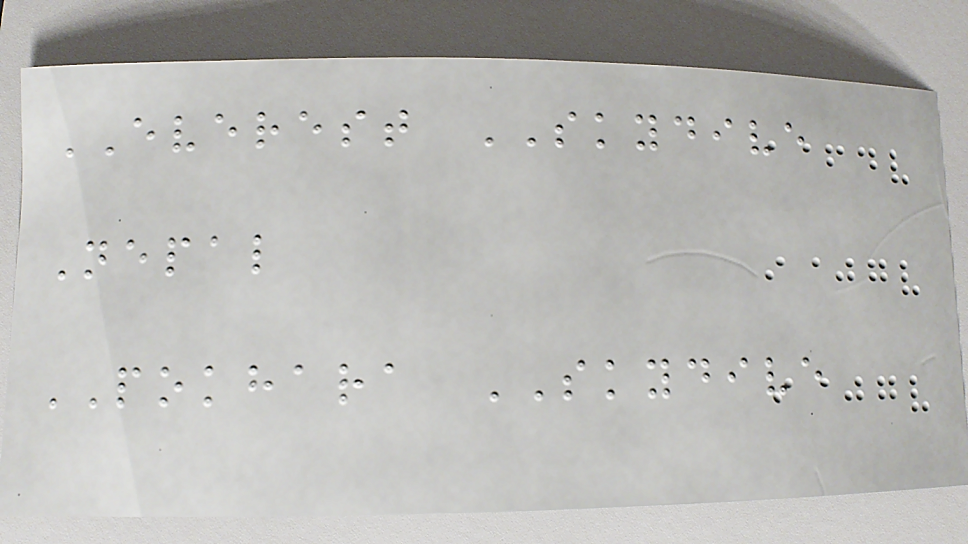EVEREST SKYDIVE
Nepal
POKHARA SKYDIVE
